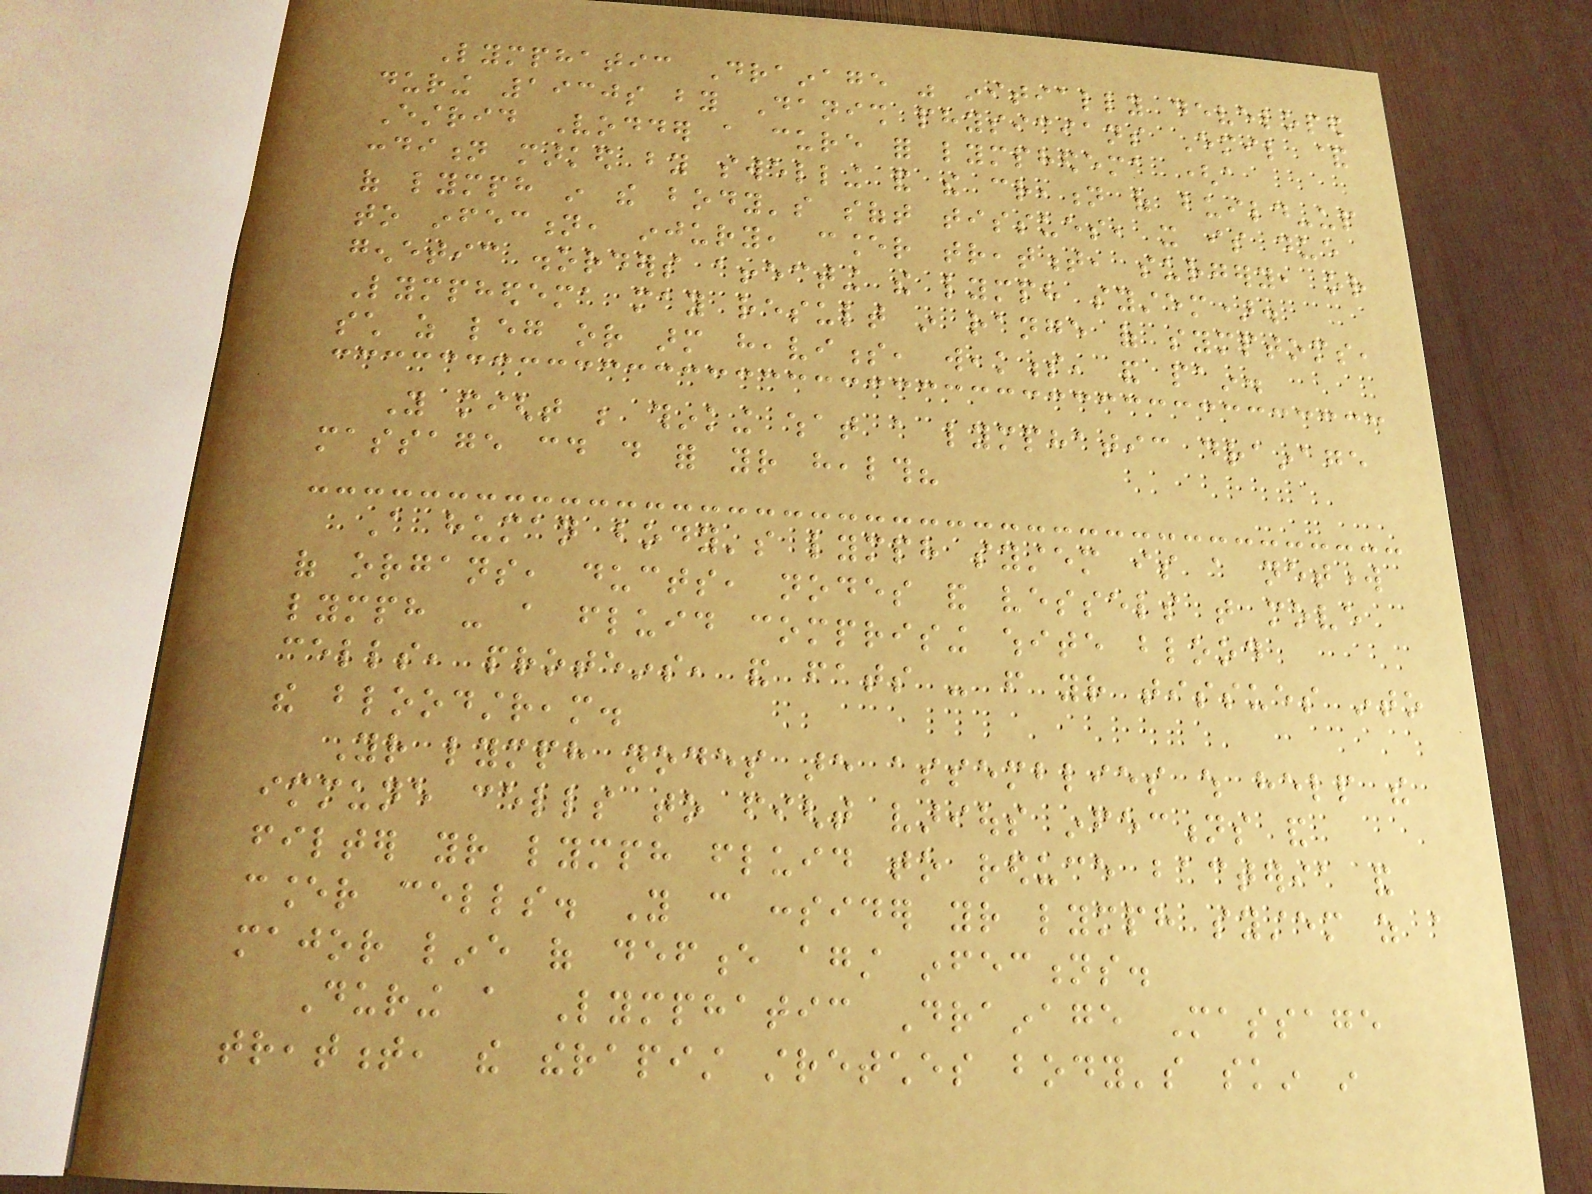Lymphatic Drainage was initially developed
during 1930s by Danish physicians Emil &
Estrid Vodder a cure for lymphedema (a
condition marked by swelling and the creation of build-up
of lymph in the body's soft tissues, it is due
to infection, injury, cancer treatment, surgery, or
genetic disorders affecting the lymph system).
Lymphedema may result in range of symptoms,
such as leg or arm heaviness, weakness, and pain.
You might be thinking what a lymphatic drainage
massage could do for your health?
A human body's lymph system is a network
of organs, ducts, nodes and vessels that move
lymph - a fluid comprising white blood
cells, proteins, and fats - from your tissues into
the bloodstream.
Your lymph nodes are assemblies which help the
immune cells to fight various infections and
filter your lymph fluid to reduce bacteria and
cancer cells. You can consider your lymph system as a
major line of defence against infections.
During a Lymphatic Drainage Massage
treatment, the therapist stretches body's skin in
